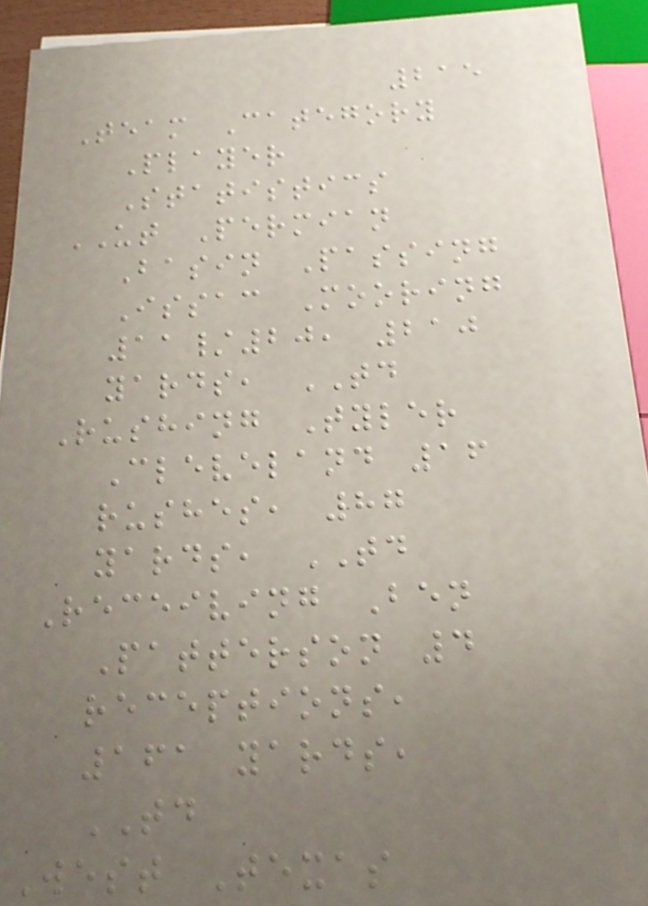215
Team Category
Player
Statistics
UT Permian
Basin Passing
Issac Mooring
11/20, 210
yards, TD
Rushing Tyler
Cleveland 16
rushes, 87
yards, TD
Receiving Ben
Patterson 4
receptions,
161 yards,
TD
West Texas
